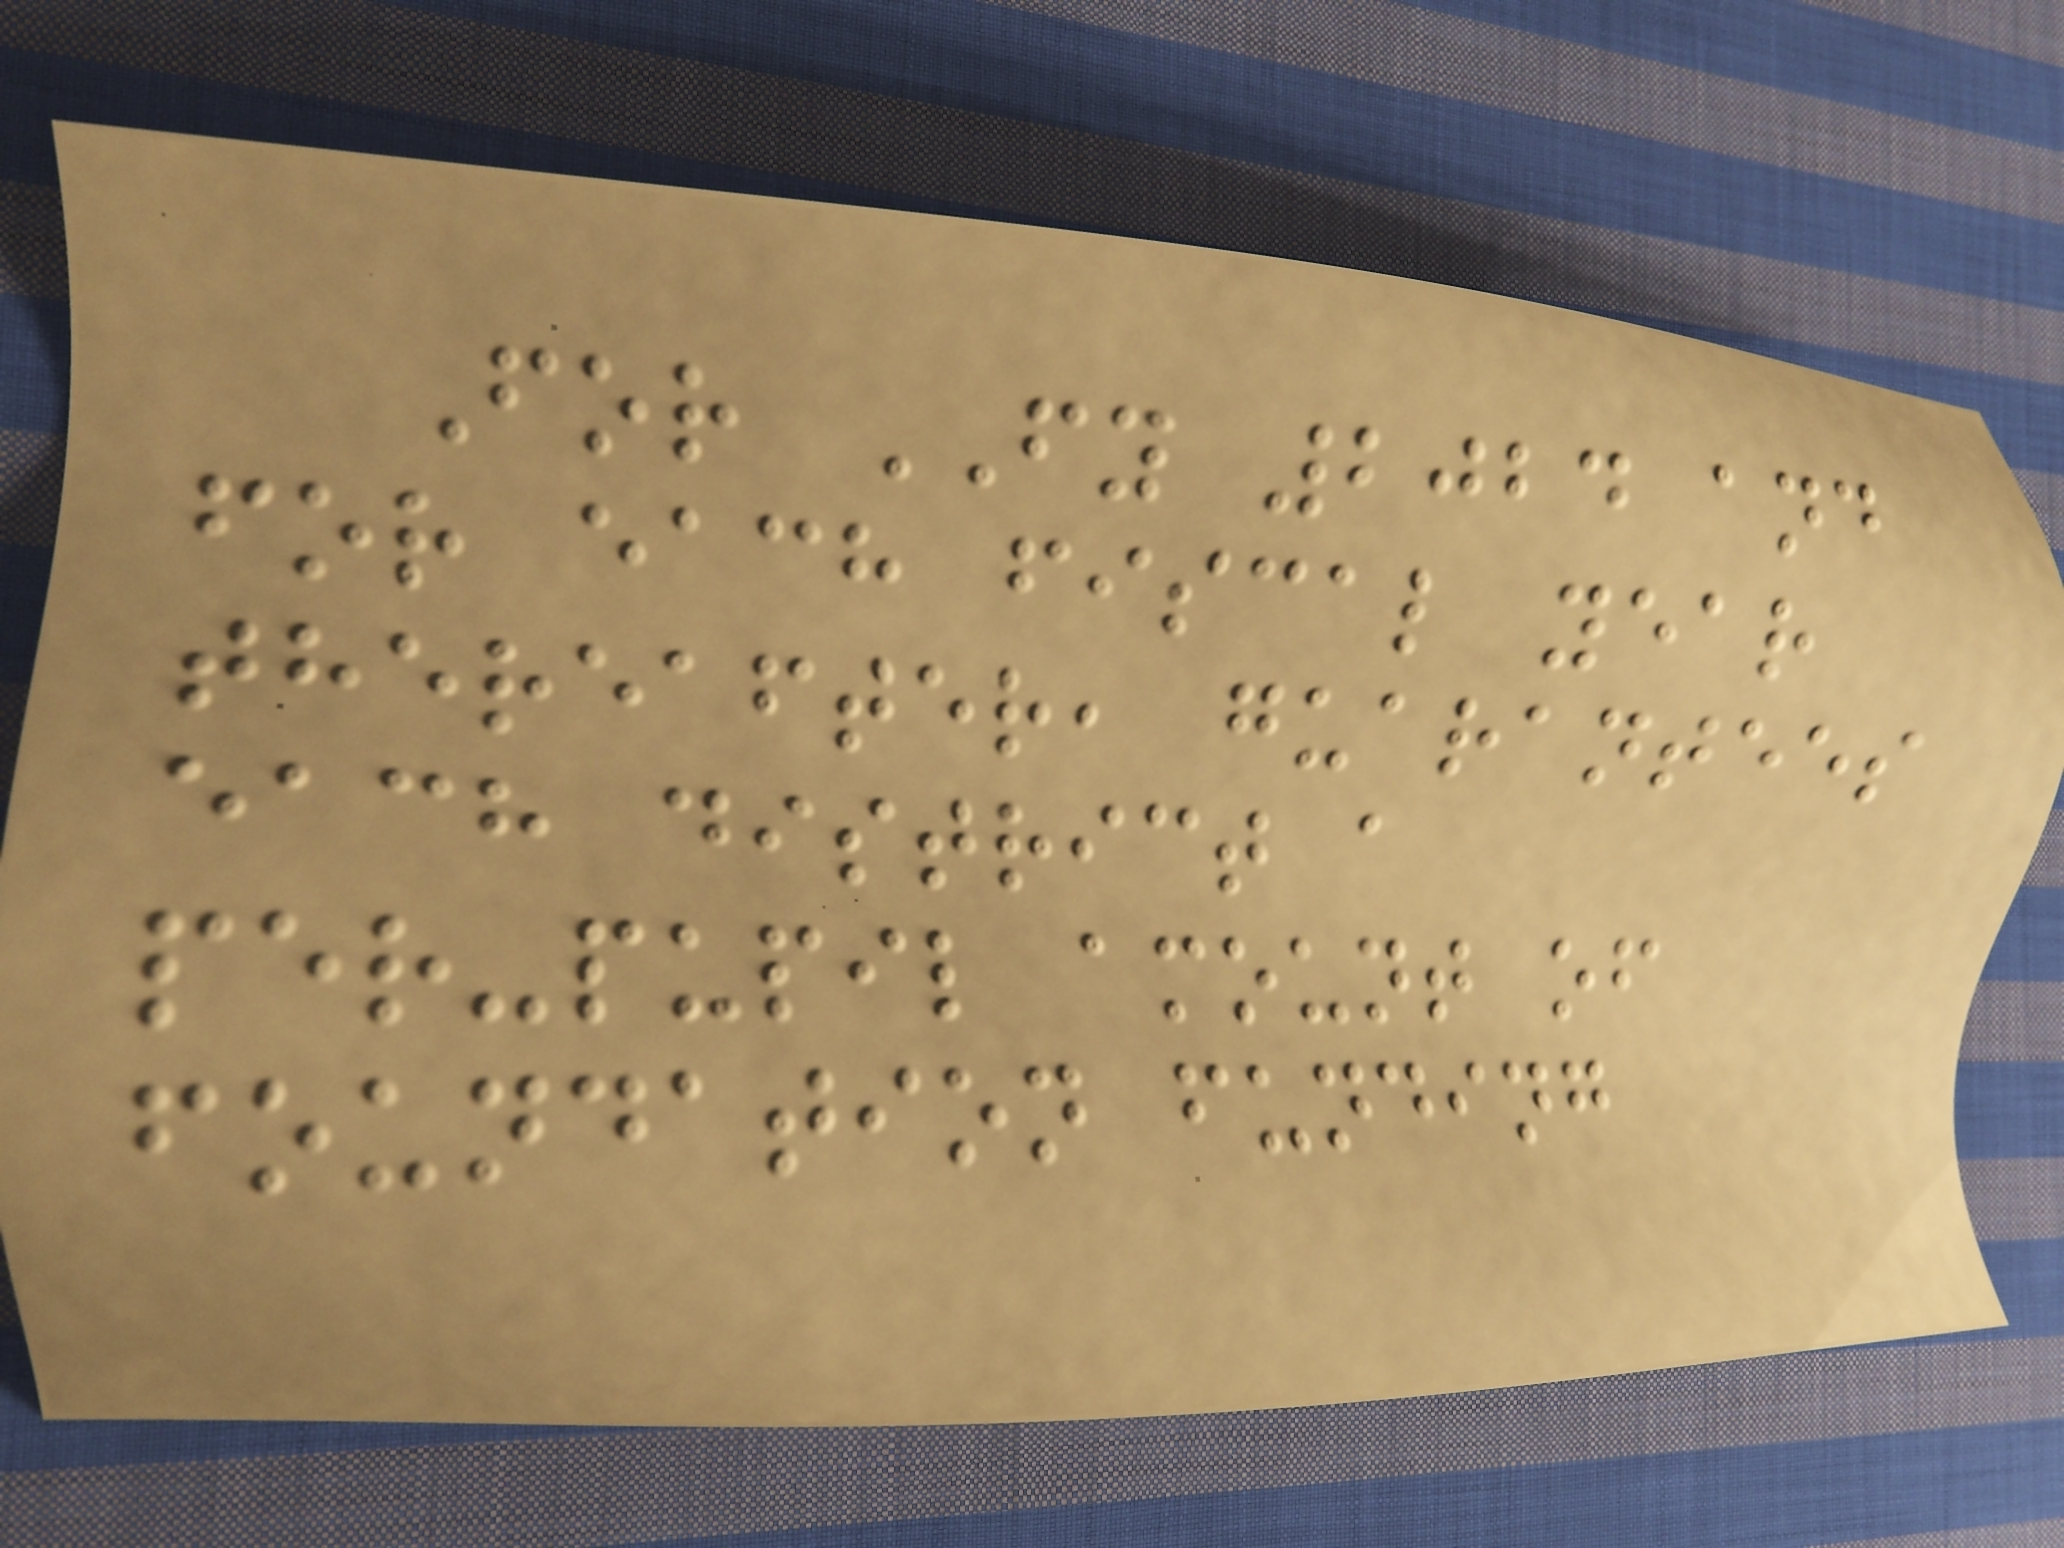For FY 2024 and
for each fiscal year
thereafter, guarantees
each district a
per-pupil amount of
foundation funding
